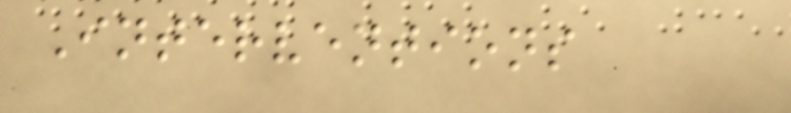Interventions
